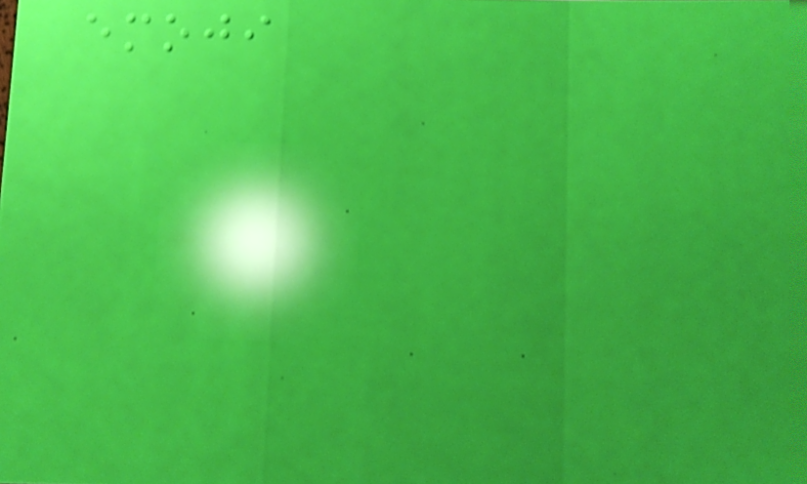emoji
